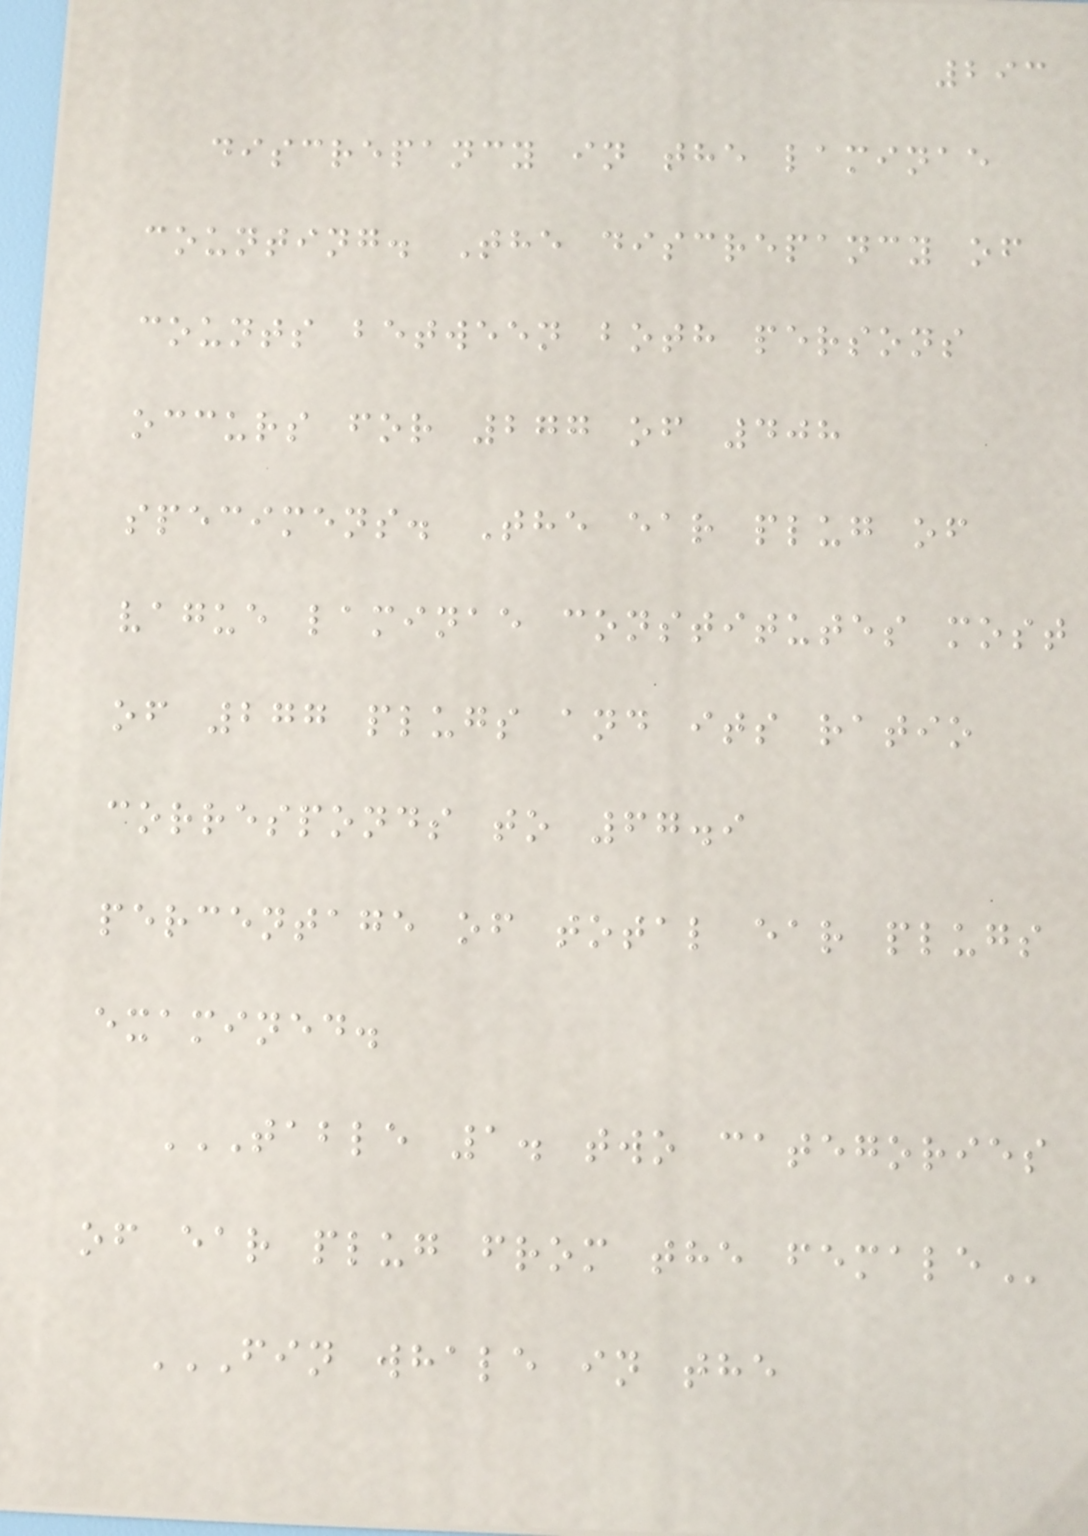293
discrepancy in the laminae
counting. The discrepancy of
counts between both persons
occurs for 277 of 408
specimens. The ear plug of
vague laminae constitutes most
of 277 plugs and its ratio
corresponds to 67.9
percentage of total ear plugs
examined.
TABLE 1. TWO CATEGORIES
OF EAR PLUG FROM THE FEMALE
FIN WHALE IN THE
